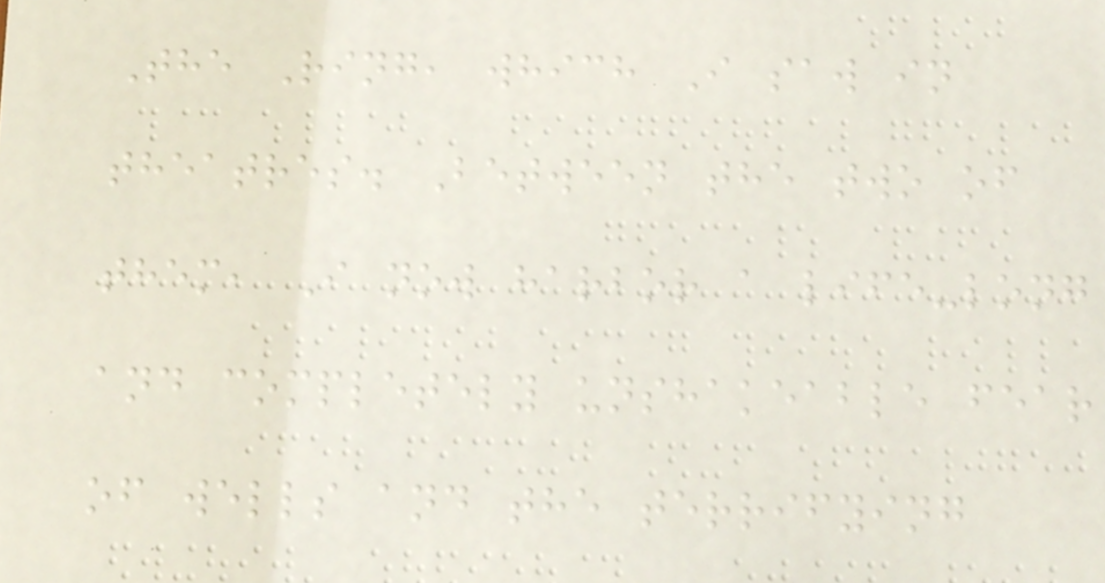The Ring, which I saw in
theatres. Between the two of
them, I now harbor a life-long
and completely unshakeable fear
of wells and the terrifying
